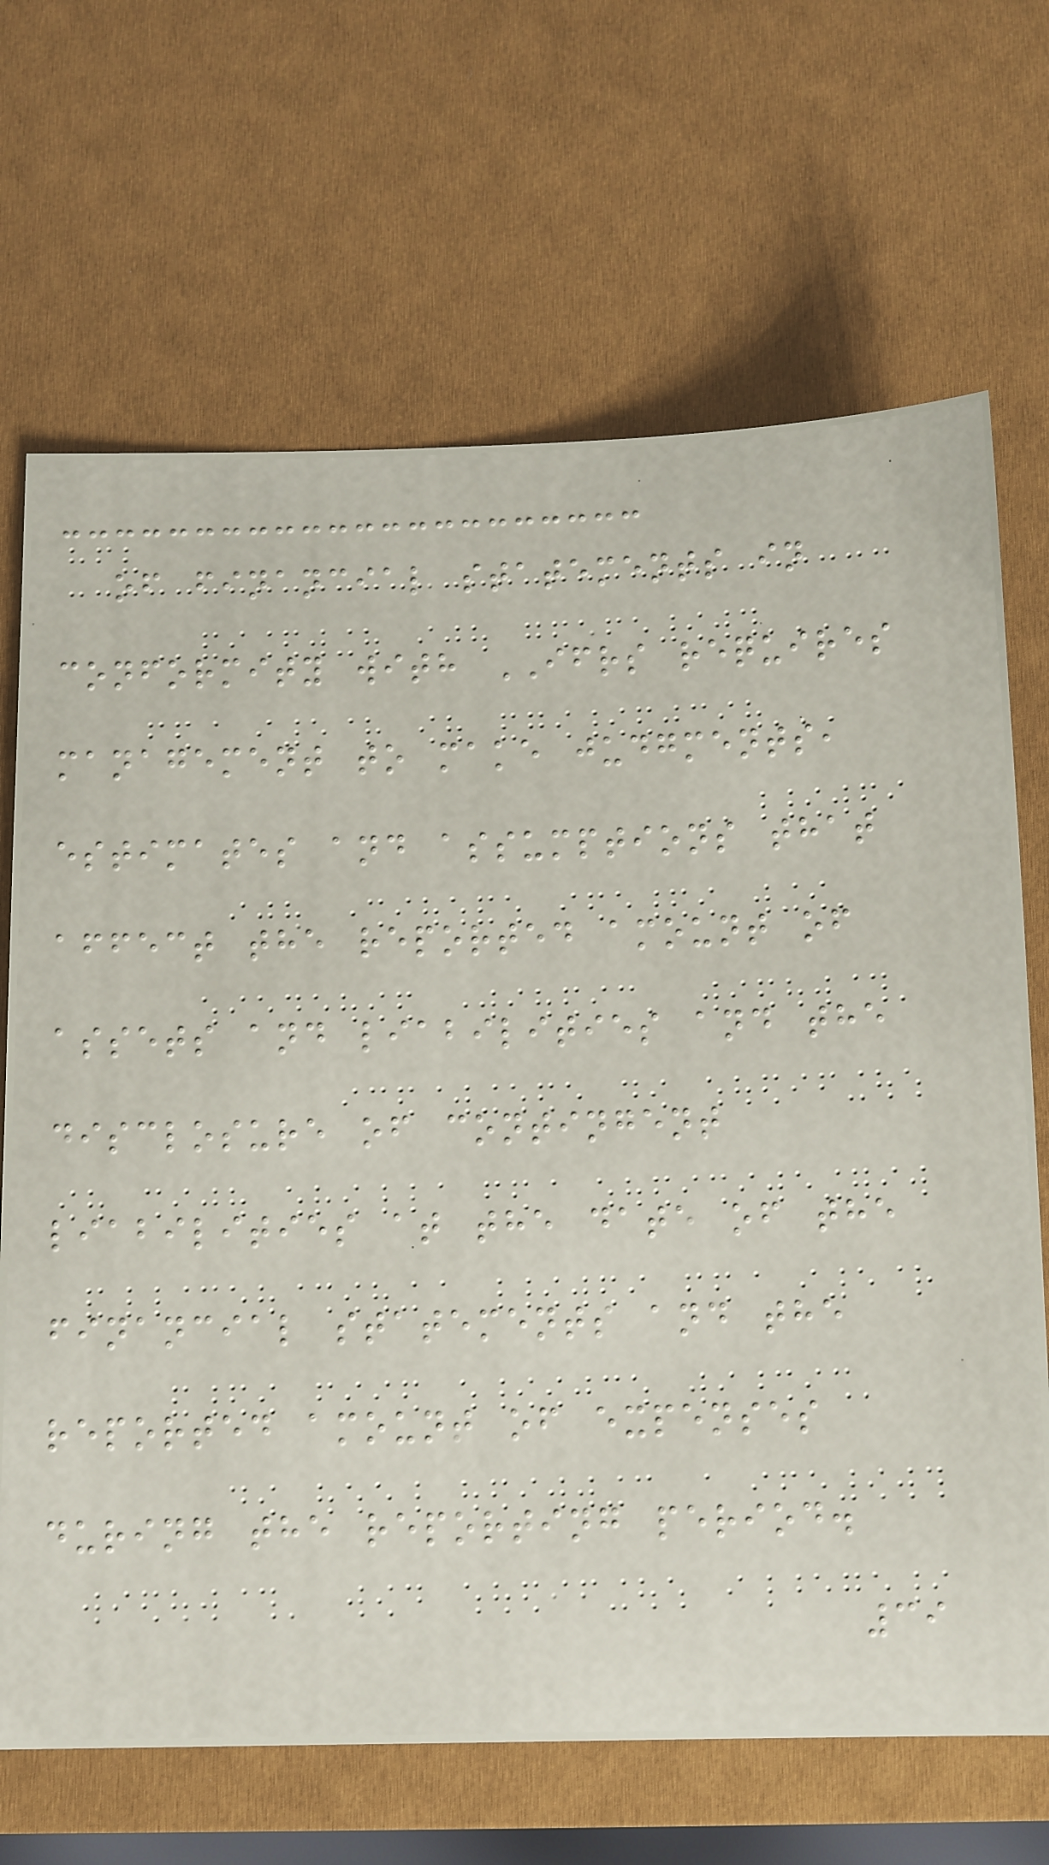of financial statements in
conformity with IFRS requires
management to make judgments,
estimates and assumptions that
affect the reported amount of
assets and liabilities and the
disclosure of contingent
liabilities at the date of the
financial statements and the
reported amount of expenses
during the reporting period.
39
